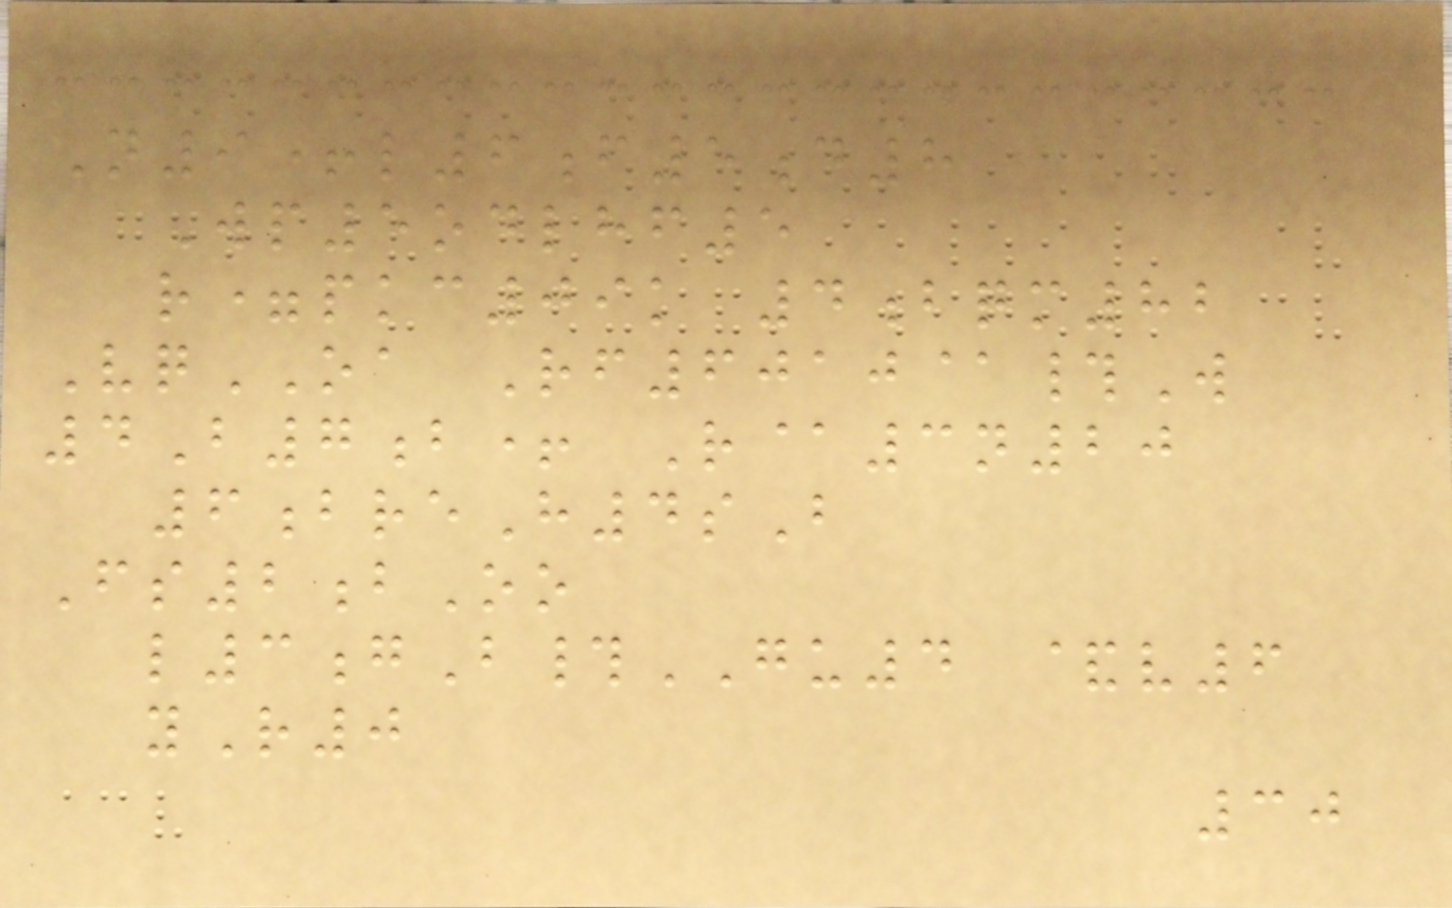N9+l6f5d8
Wp5odlhf5
r=pkc09k 4bqm82
VqOA Rf6010@#W
4B7b+ R@3n20
6breH4sB
Fs2bOo
l3gB#GU4 &v6
yR0
30
